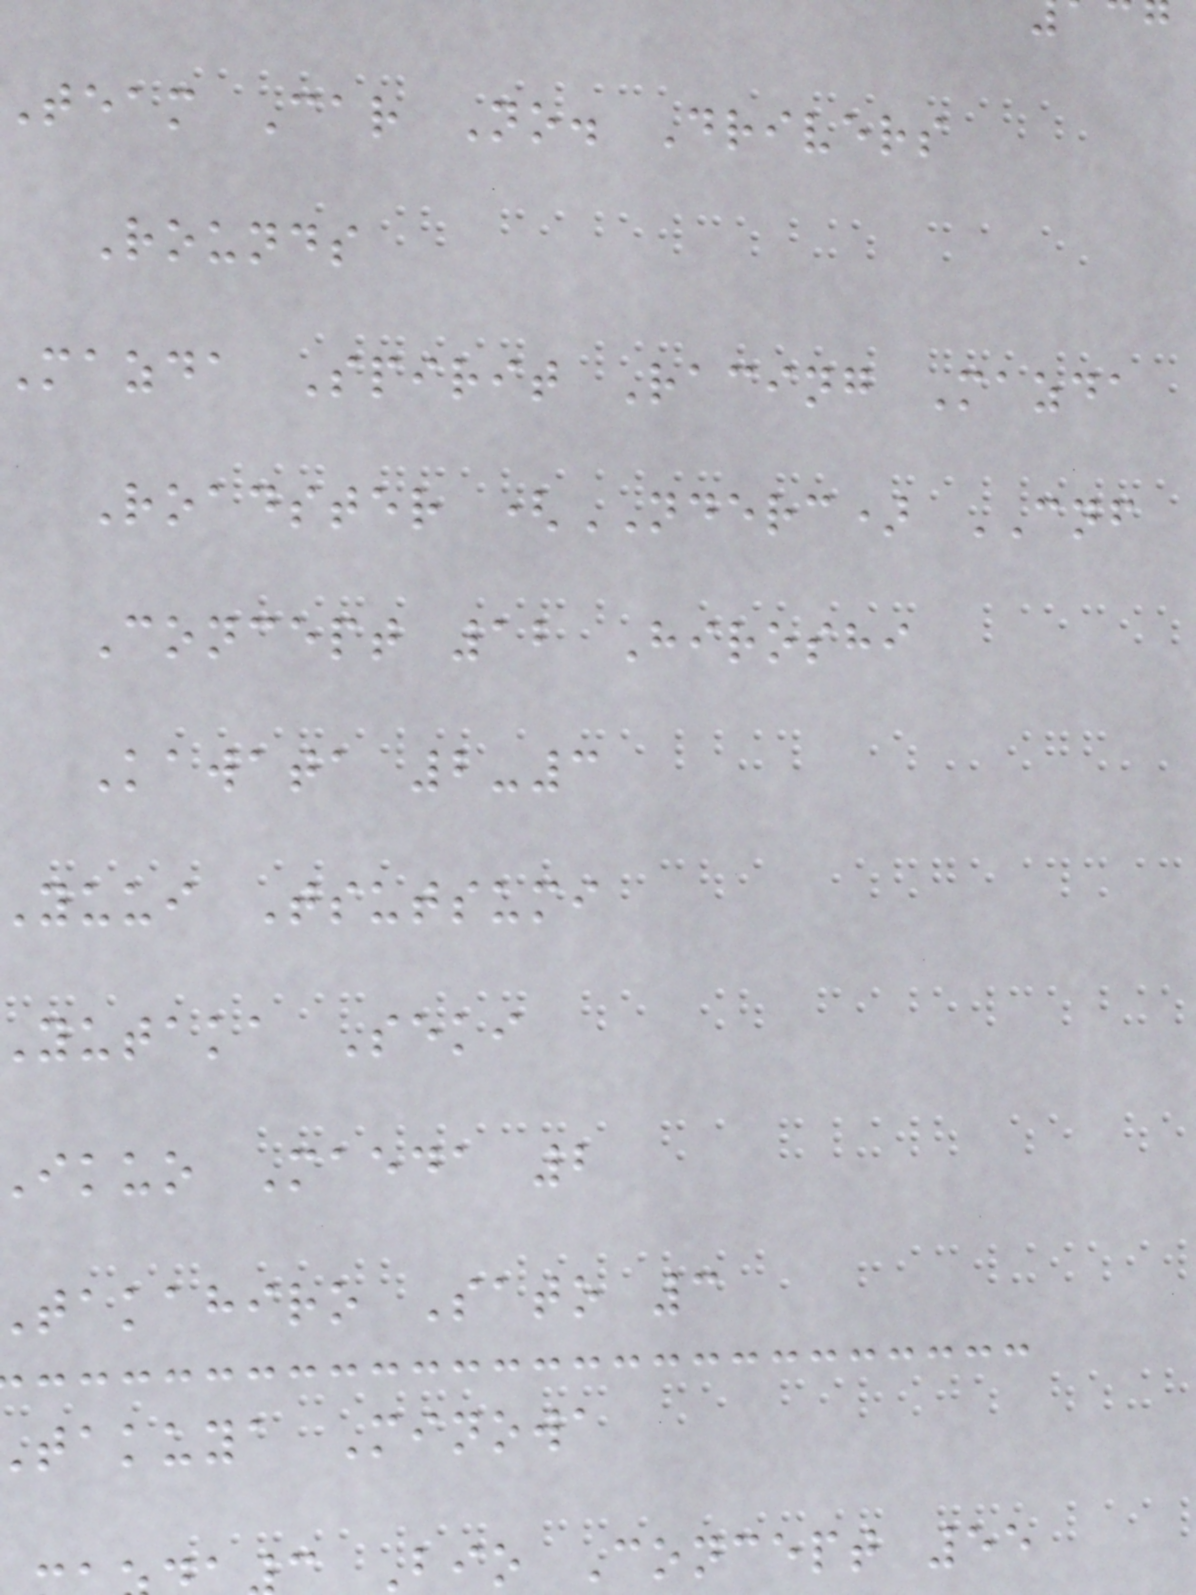Team Car No. Drivers
Rounds
mazda Spirit Racing Mazda
Roadster (NDERC) CNF
Concept 12 Hiroshi
Kawata 2-3
yuui Tsutsumi
yutaka Seki
ikuo Maeda 2
takahiro Sato 3
takuya Minowa
Bio Concept 55
